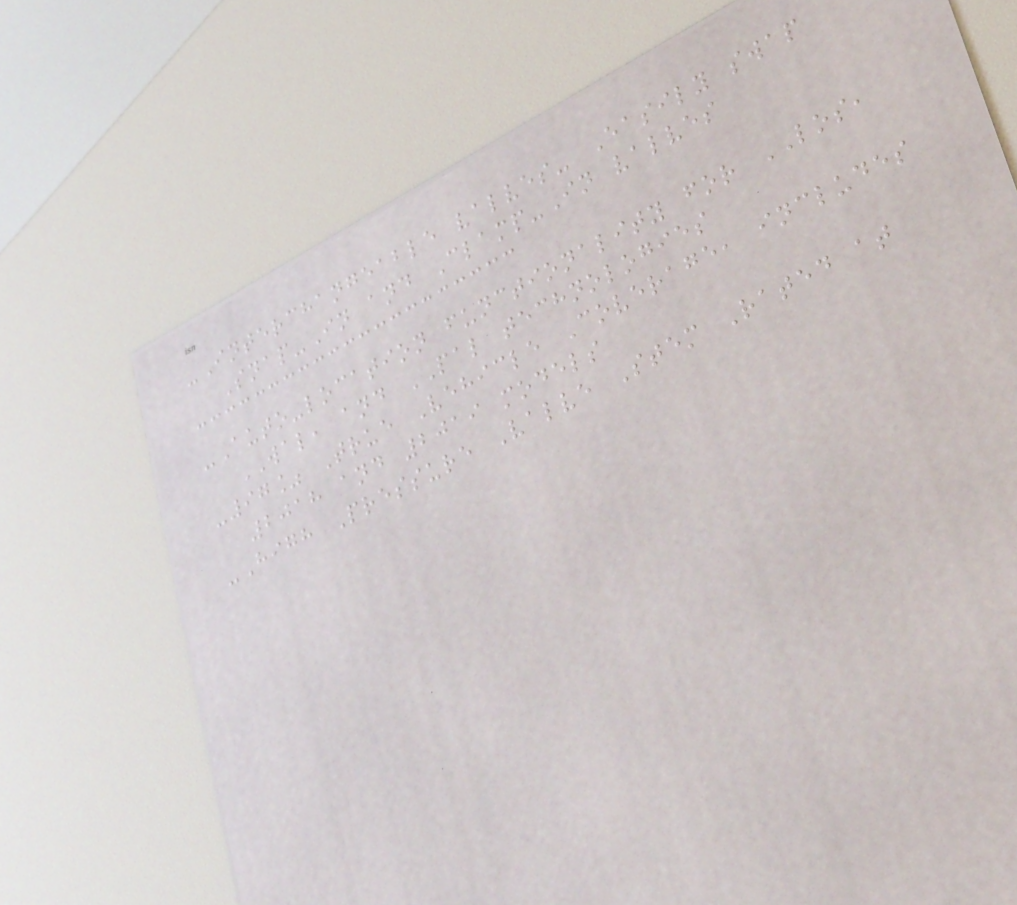-Interchangeable valves- Easily swap
Snap-In and Clamp-In valves
-Auto-location functionality for LOS,
WAL, and PAL technologies
-97% True Vehicle Coverage, includes
2018 and 2019 models
-High Pressure Valve Stem Rated at
